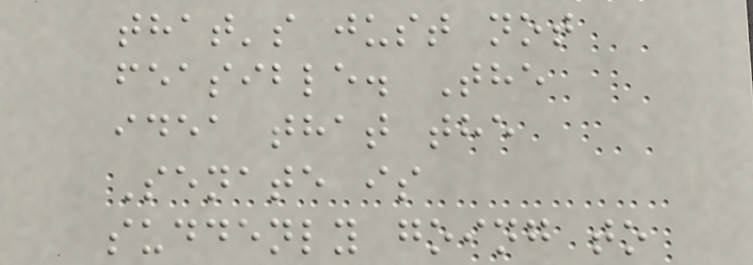that's just not
feasible. The
idea that the
Senate is
suddenly going to
